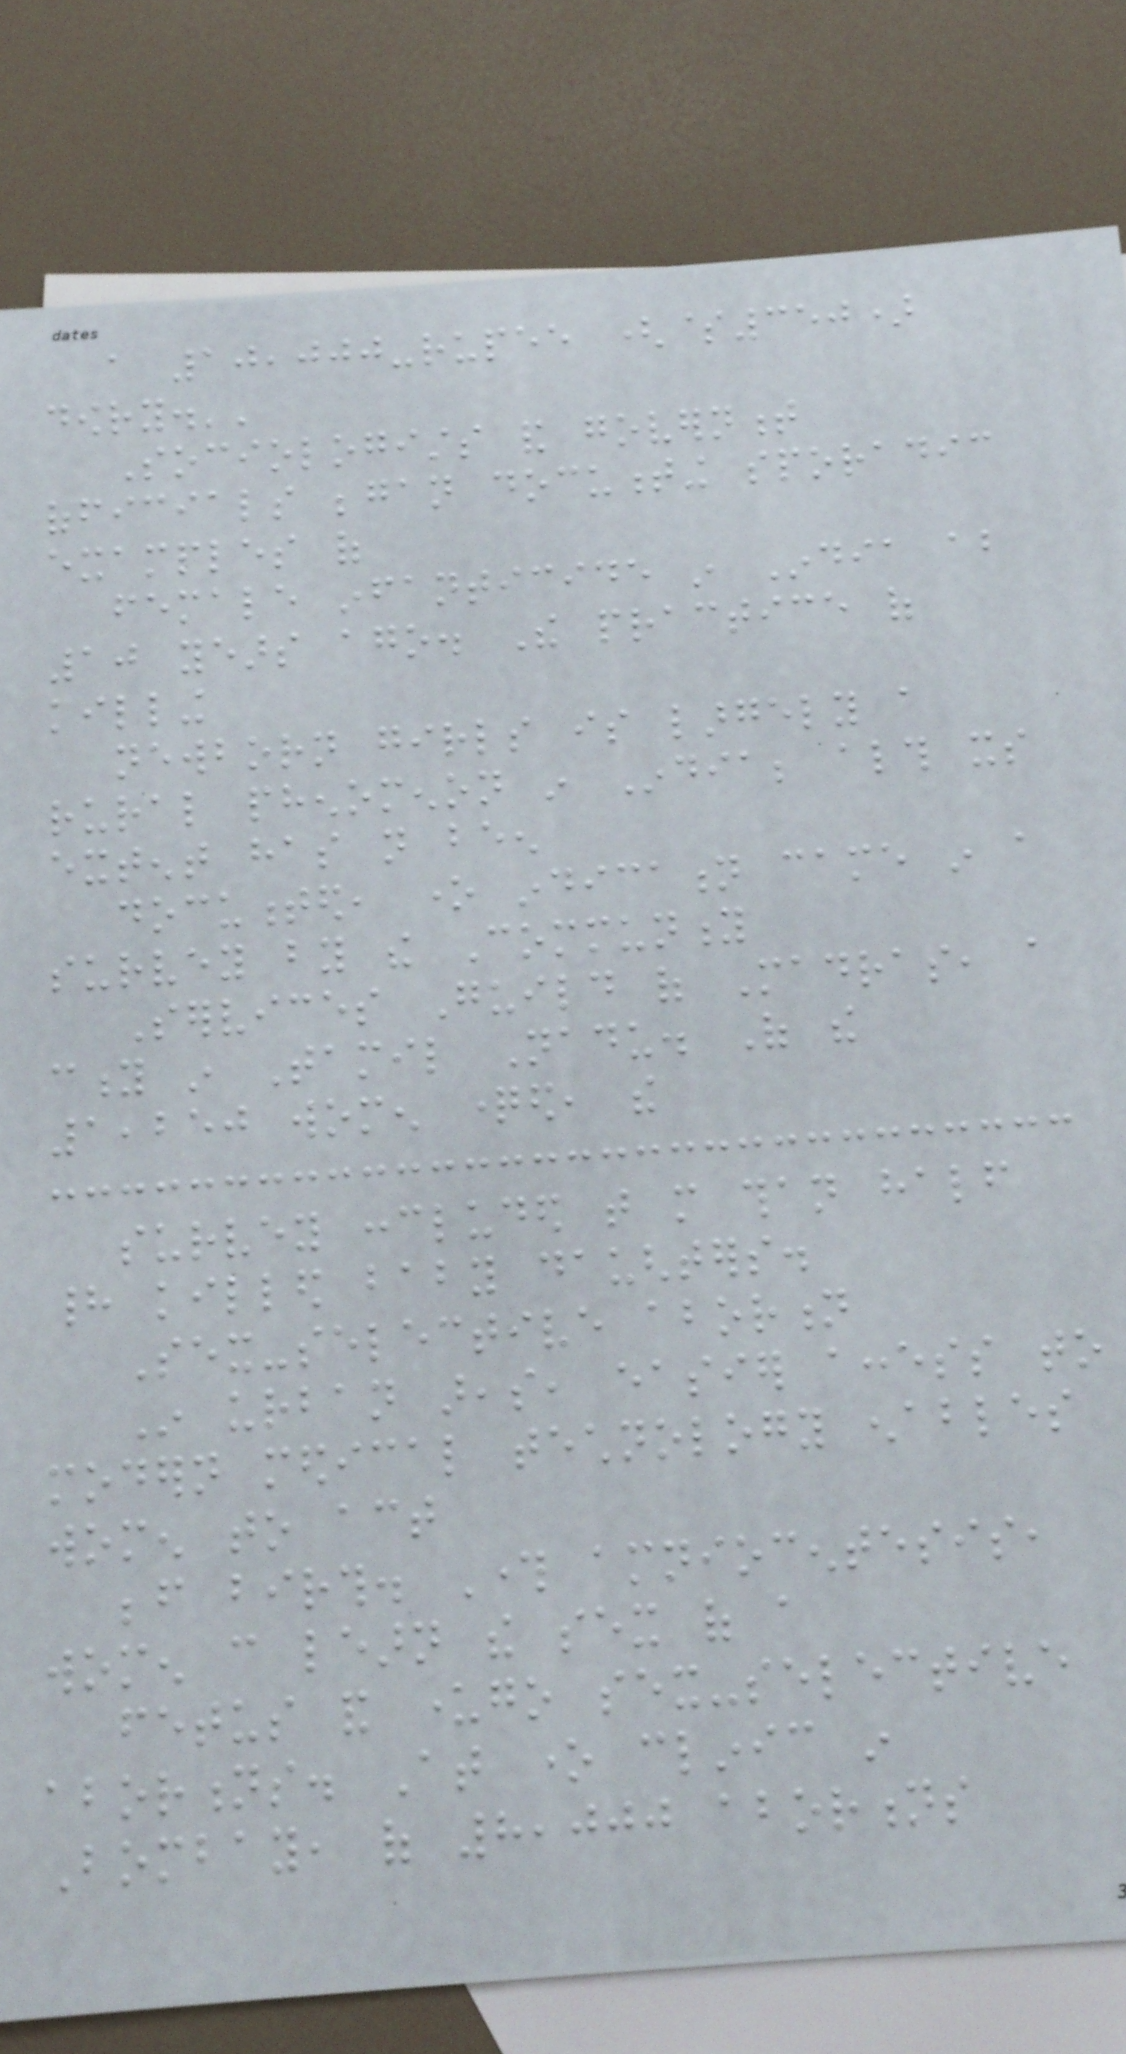a 10,000-rupee ($350)
dowry.''
Sociologists and government
officials began documenting sporadic
examples of
female infanticide in India about
10 years ago. The practice of
killing
newborn girls is largely a
rural phenomenon in India; although its
extent has not been
documented, one indication came in a
survey by the Community
Services Guild of Madras, a
city in Tamil Nadu. Of the
1,250 women questioned, the
survey concluded that more than half
had killed baby daughters.
Sex-selective abortion
In urban areas, easier access to
modern medical technology enables
women to act
before birth. Through amniocentesis,
women can learn the sex of a
fetus and undergo sex-selective
abortions. At one clinic in
Bombay, of 8,000 abortions
